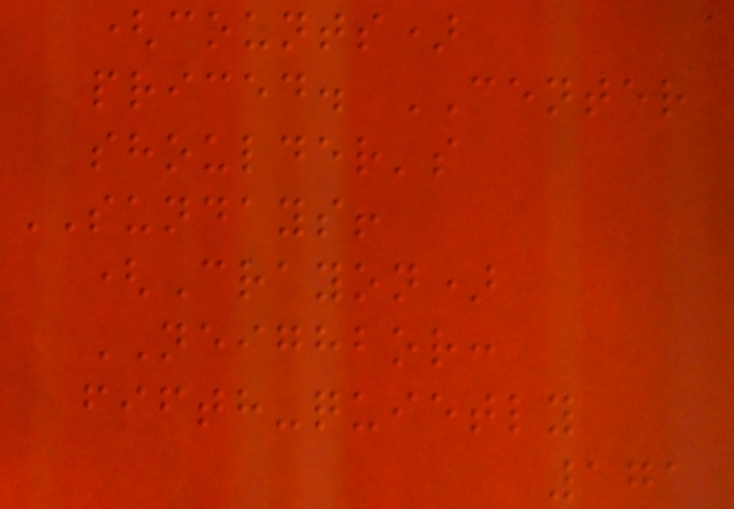(counts)
priced. CENTER
shoulder's
SUNDAYS!
(Crayon)
NEIGHBOR:
fifth-quietly
171
